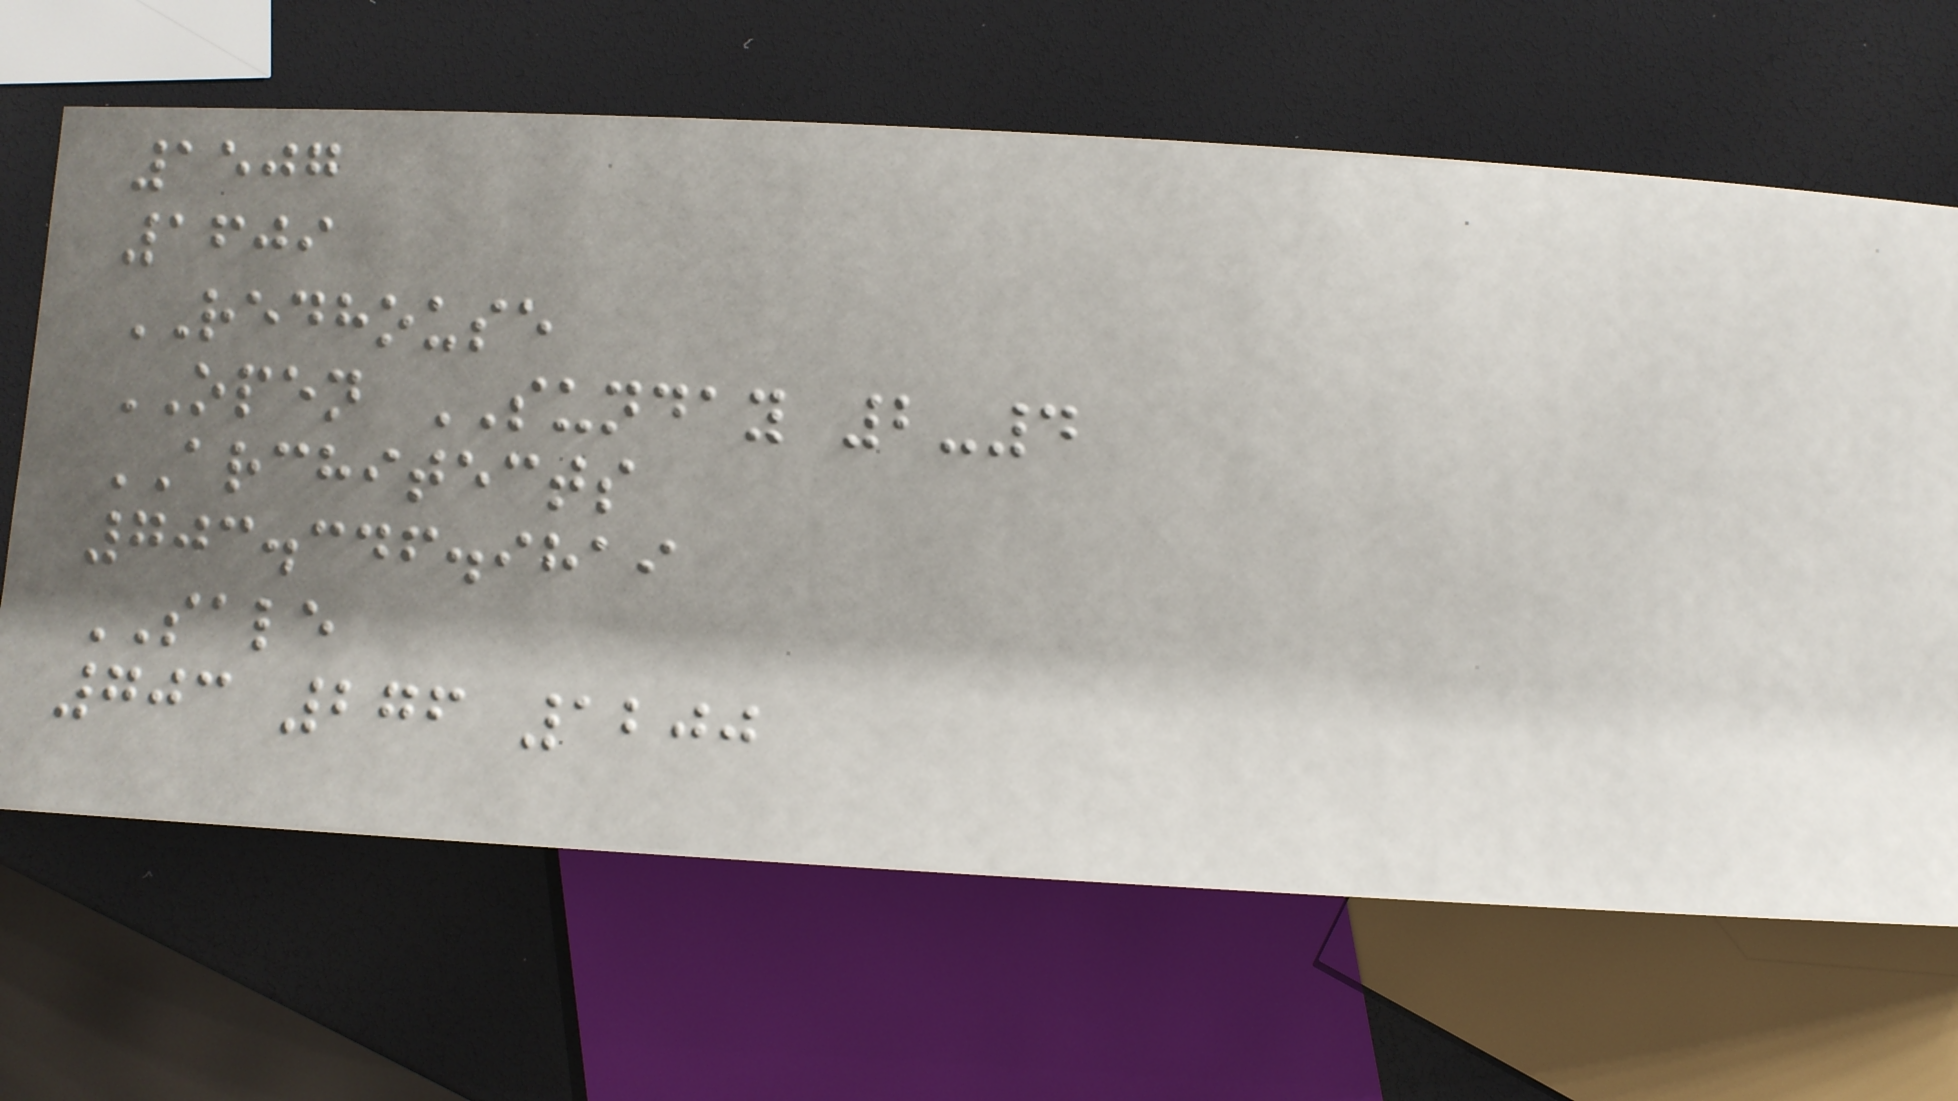1507
1609
REDHOUSE
OPEN SUNDAY 2-4
ARCHITECTS
703.346.9819
SALE
703 276 1200
